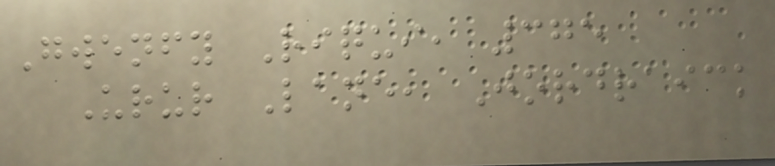Gwenfy Riqui, 375
Urur Lane, Jordraick
